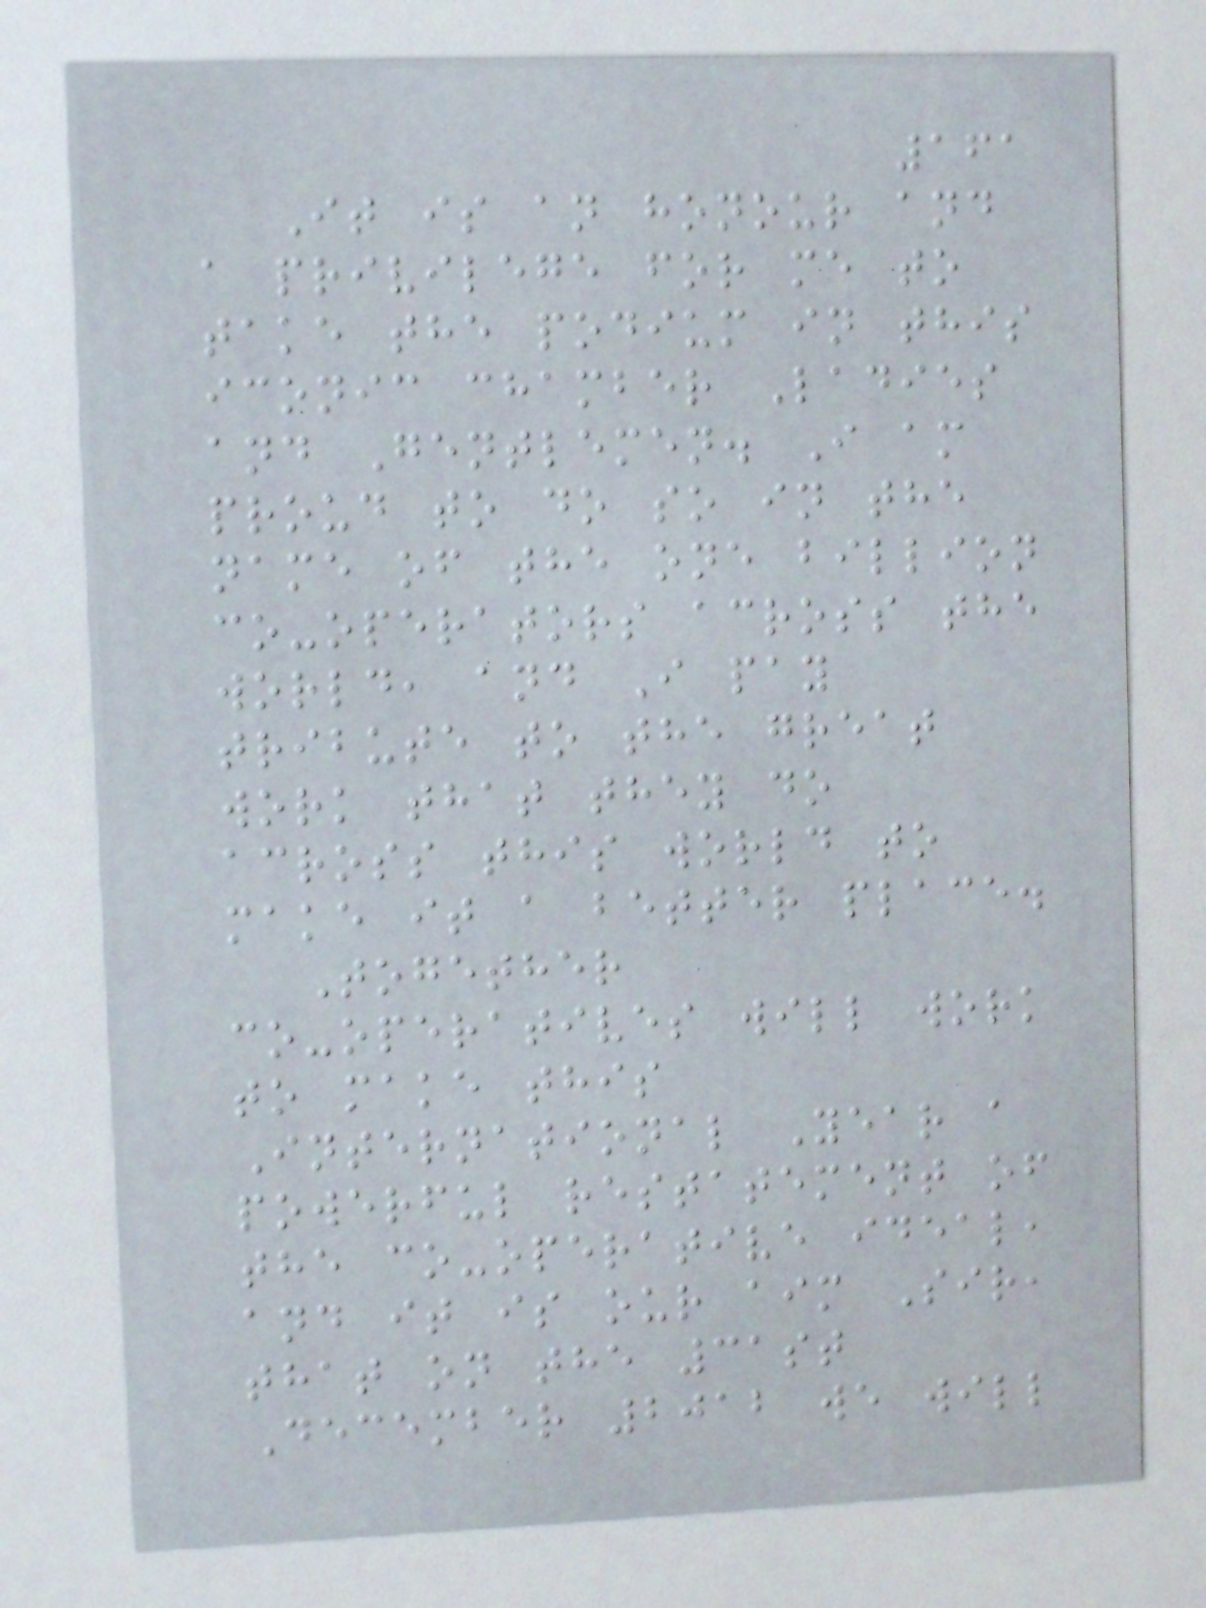161
It is an honour and
a privilege for me to
take the podium in this
iconic chamber Ladies
and Gentlemen. I am
proud to do so in the
name of the one billion
co-operators across the
world, and I pay
tribute to the great
work that they do
across this world to
make it a better place.
Together
co-operatives will work
to make this
International Year a
powerful restatement of
the co-operative ideal,
and it is our aim Sir,
that on the 31st
December 2012 we will
